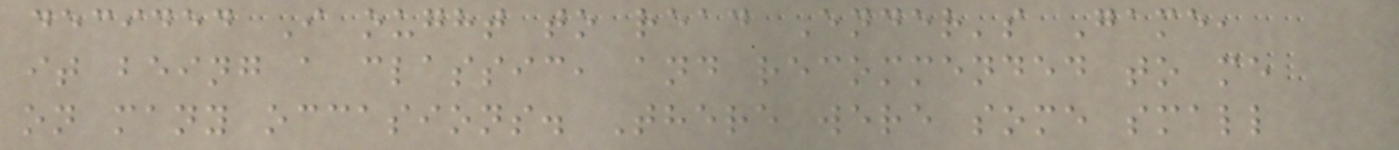decided I ought to read Ender's Game,
it being a classic, and recommended to me
on many occasions. There were some small
